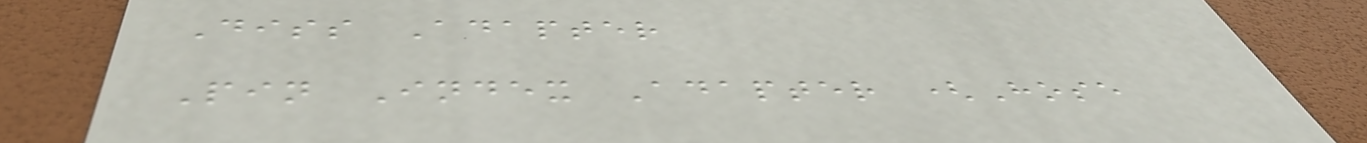Diss Adapter
Pin Index Adapter (Hose
